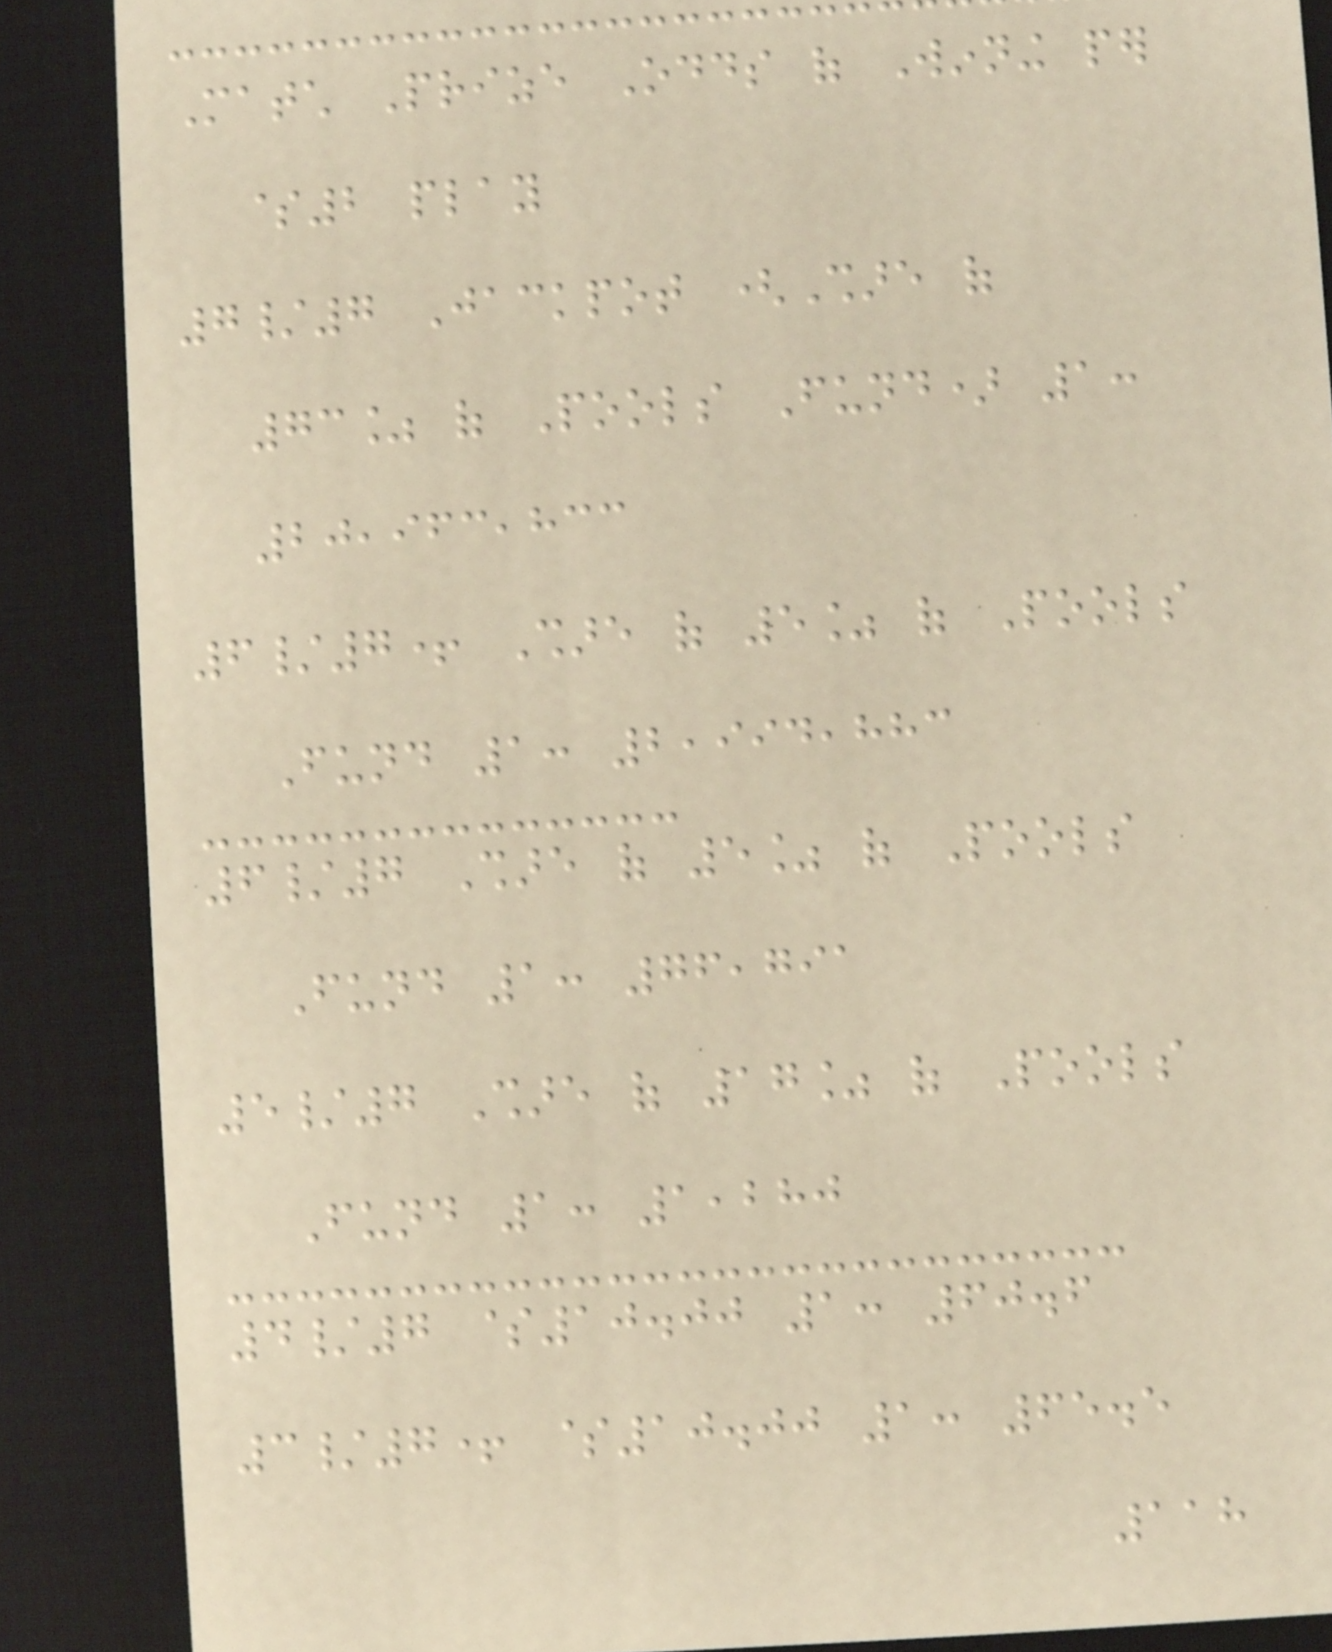Match Prize Odds of Winning per
$2 play
7/7 Jackpot (Share of
73% of Pools Fund) 1:
20,963,833
6/7+ Share of 5% of Pools
Fund 1: 2,994,883
6/7 Share of 5% of Pools
Fund 1: 76,791
5/7 Share of 17% of Pools
Fund 1: 1,280
4/7 $10.00 1: 60.6
3/7+ $10.00 1: 65.5
118
